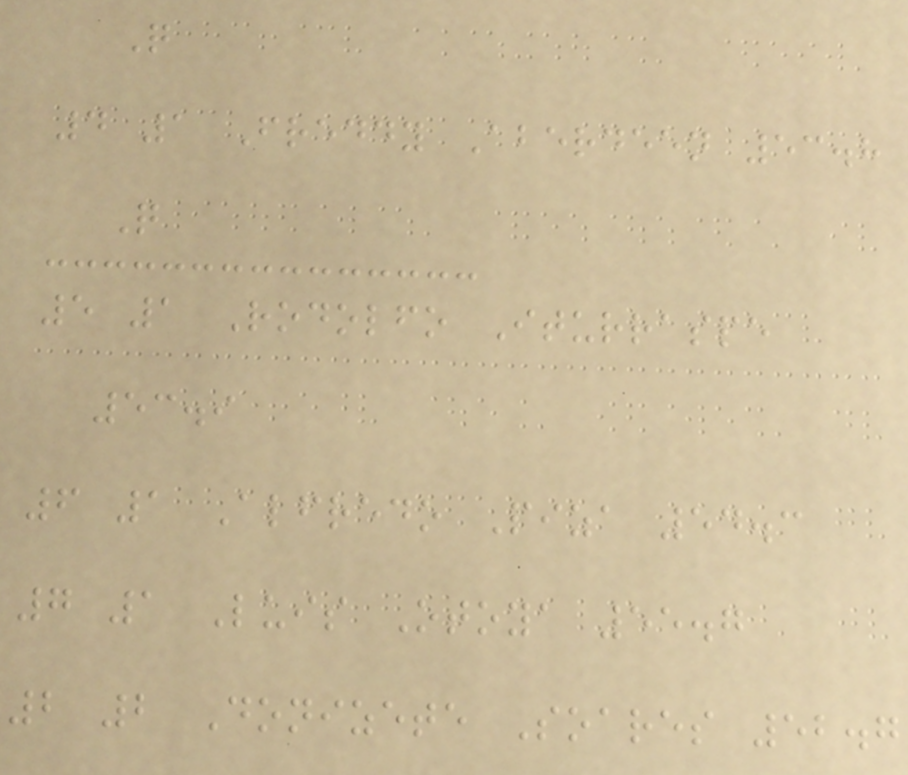Q
4 1 Freddy Aberdeen 53.8
Q
5 1 Rodolfo Iturraspe
53.9
6 1 Alfredo Piza 54.3
7 1 Luis Otoya 55.7
2 2 Donizete Soares 52.7
